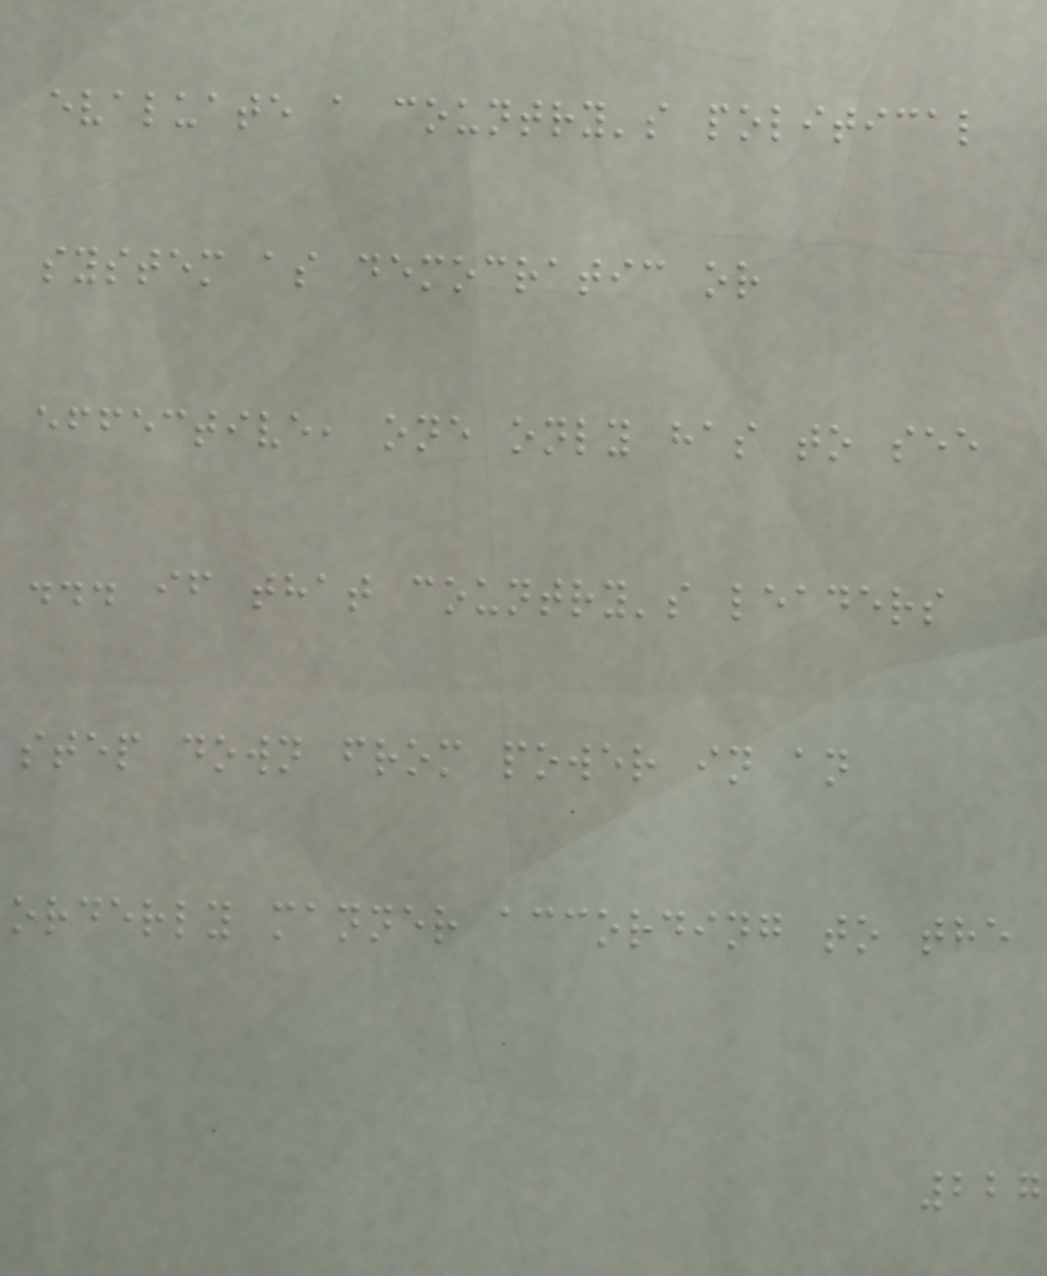evaluate a country's political
system as democratic or
effective, one only has to see
... if that country's leaders
step down from power in an
orderly manner according to the
227
